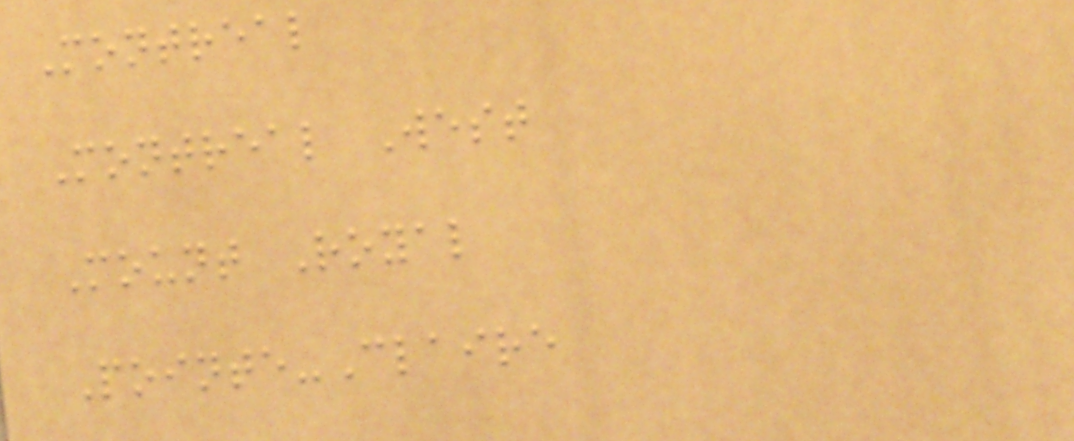Montreal
Montreal West
Mount Royal
Pointe-Claire
